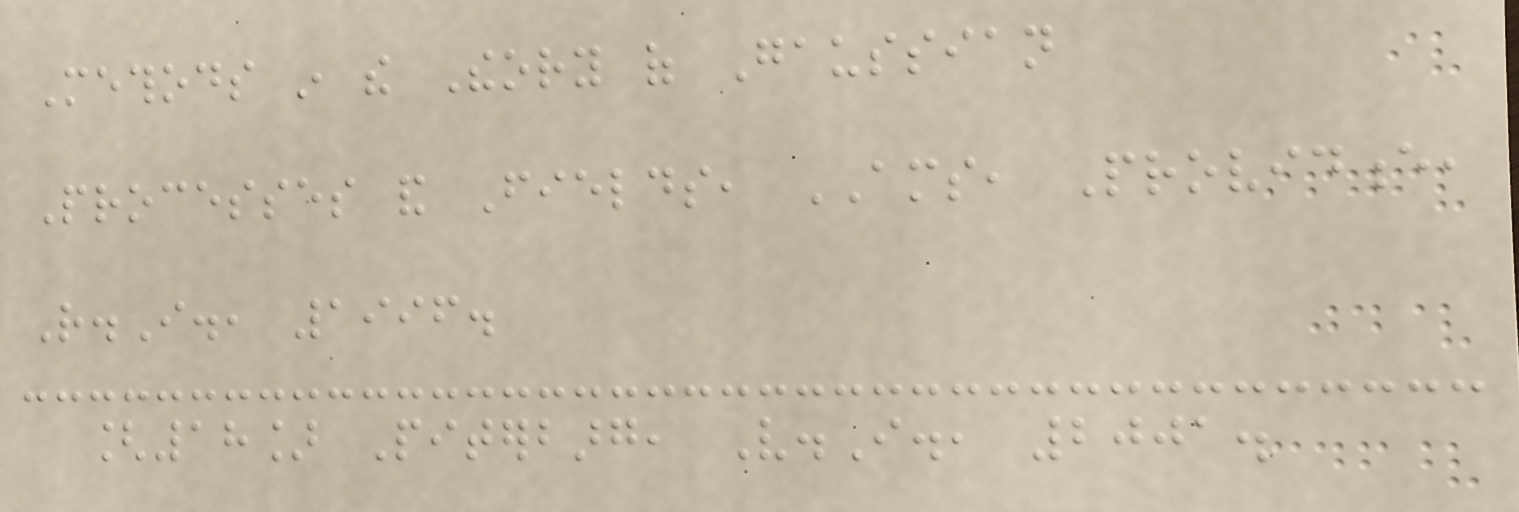Methods in the Theory of Gaussian
Processes and Fields, AMS, Providence,
R.I., 1996.
[18] Piterbarg, V.I., 2001.
